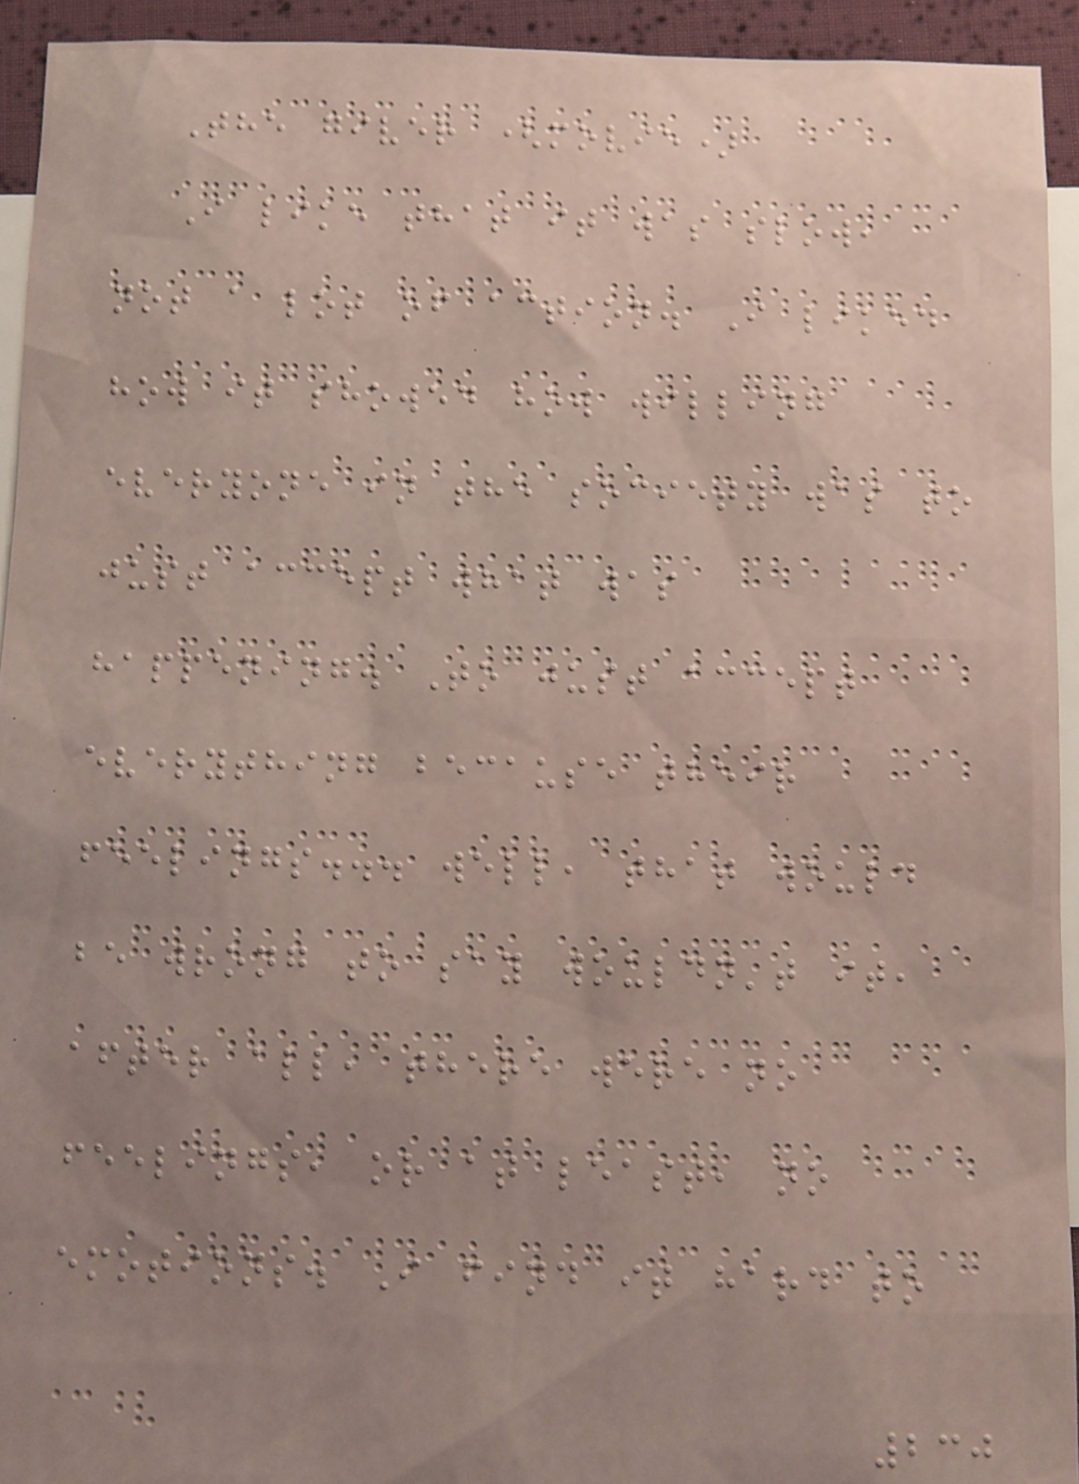The giver (movie)
I like that it was slow,
not a lot of action. I liked
how it showed how willing
everyone in the society was to
just accept what was
happening. To just accept
everything because their
feelings... well, that would
be wrong to say wouldn't it,
after all, there were no
feelings, or at least, no
emotions. I find it hard to
230
